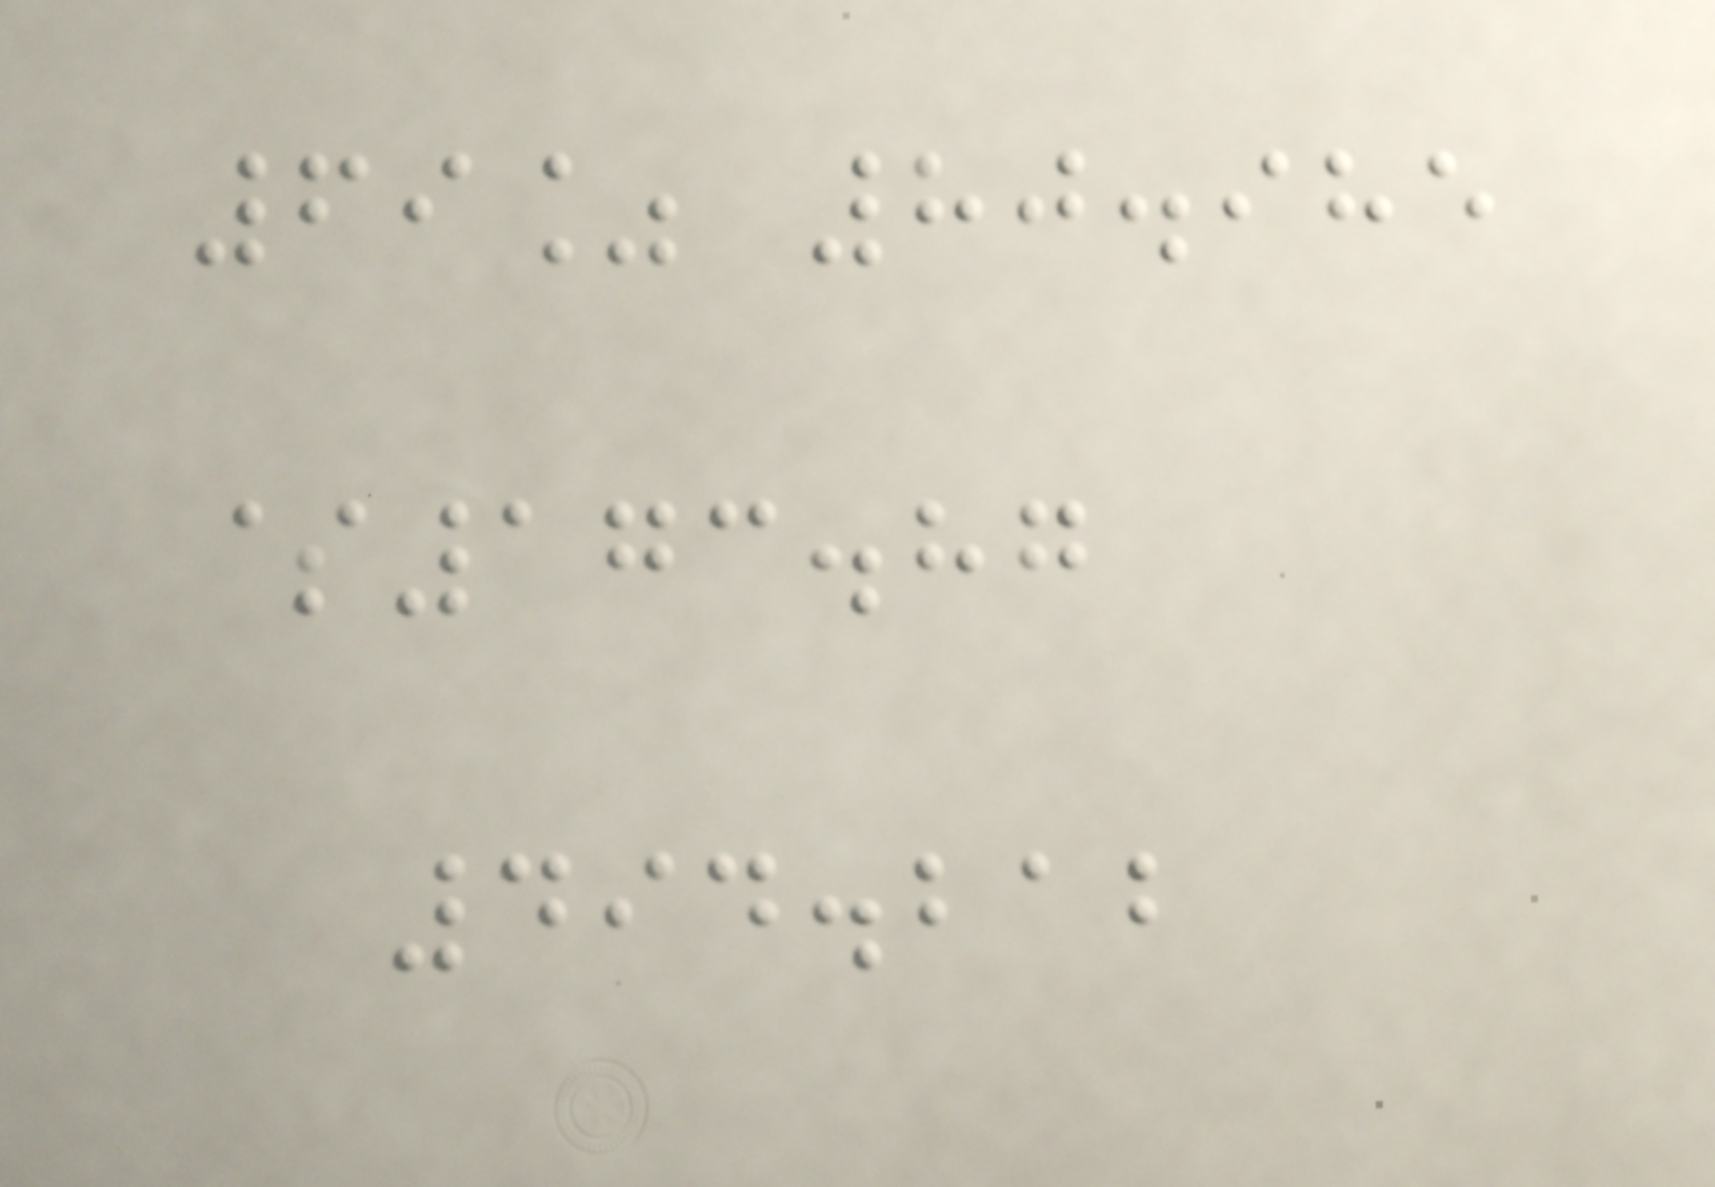69% 80.985
$173.87
494.212
